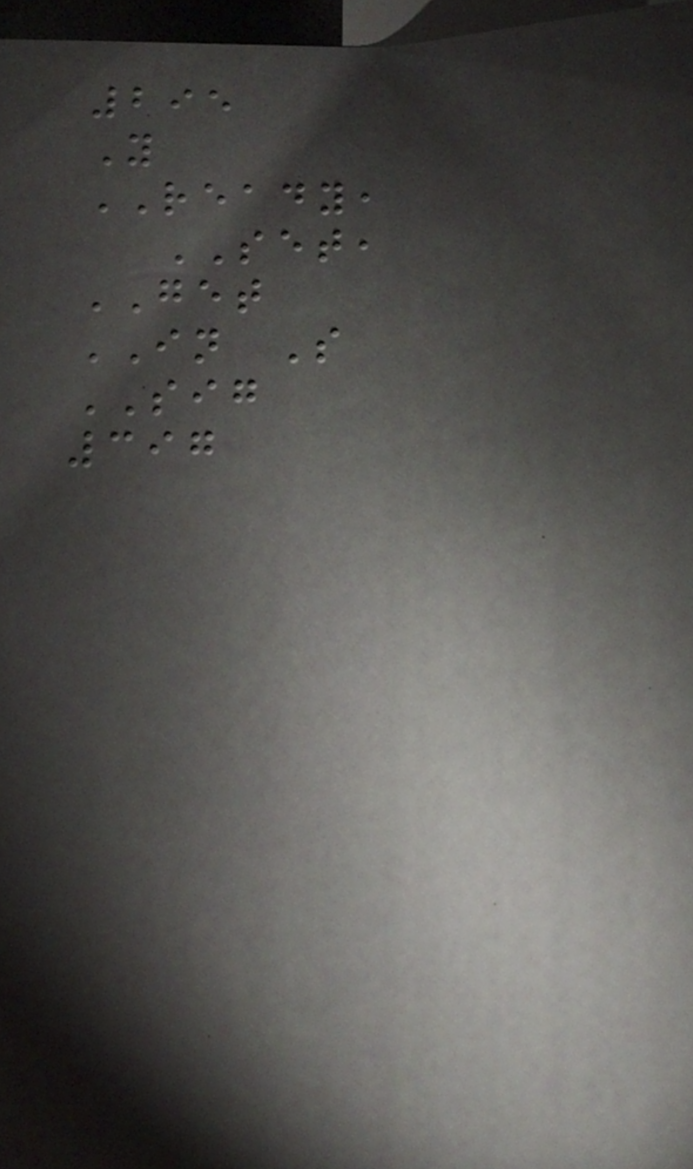295
Y
READY,
SET,
GET
IN S
SIG
397
